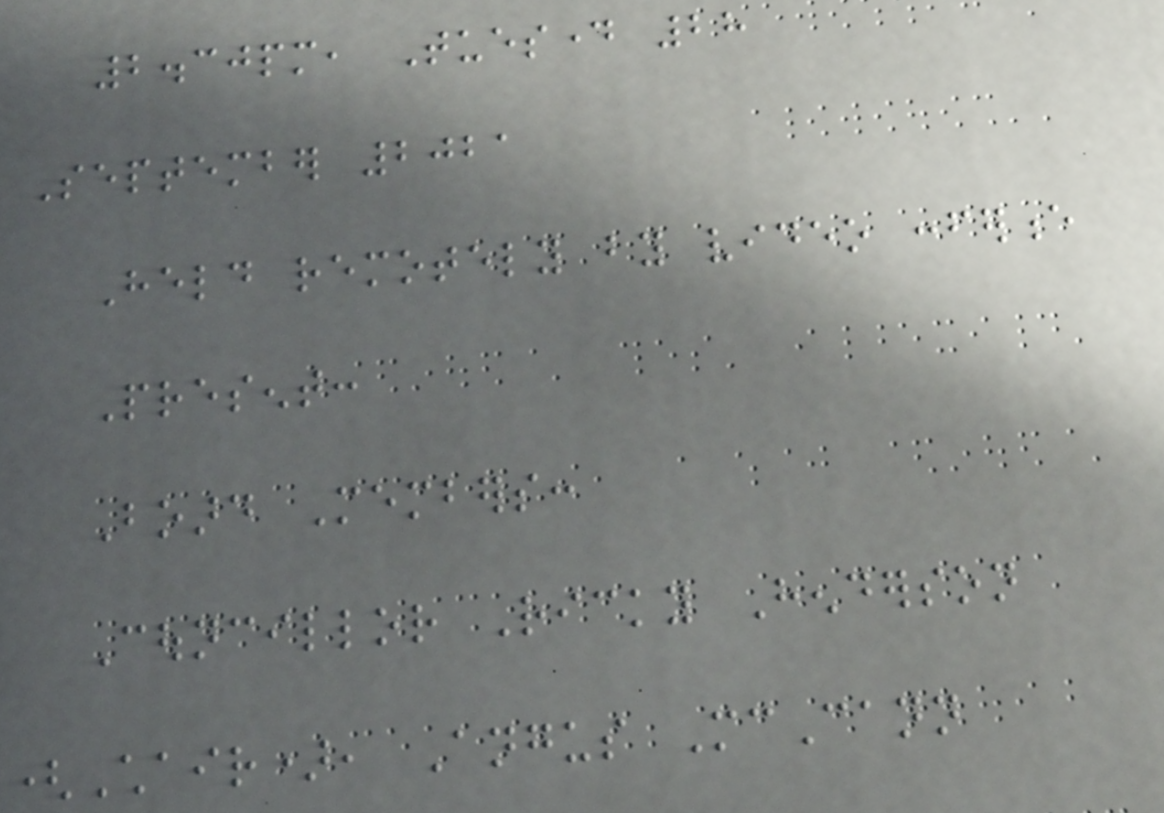2.30pm, Tuesday 28
September 2021
Held remotely by video conference
Present:
Board Members:
Councillor Ricky Henderson
(Chair), Angus McCann
